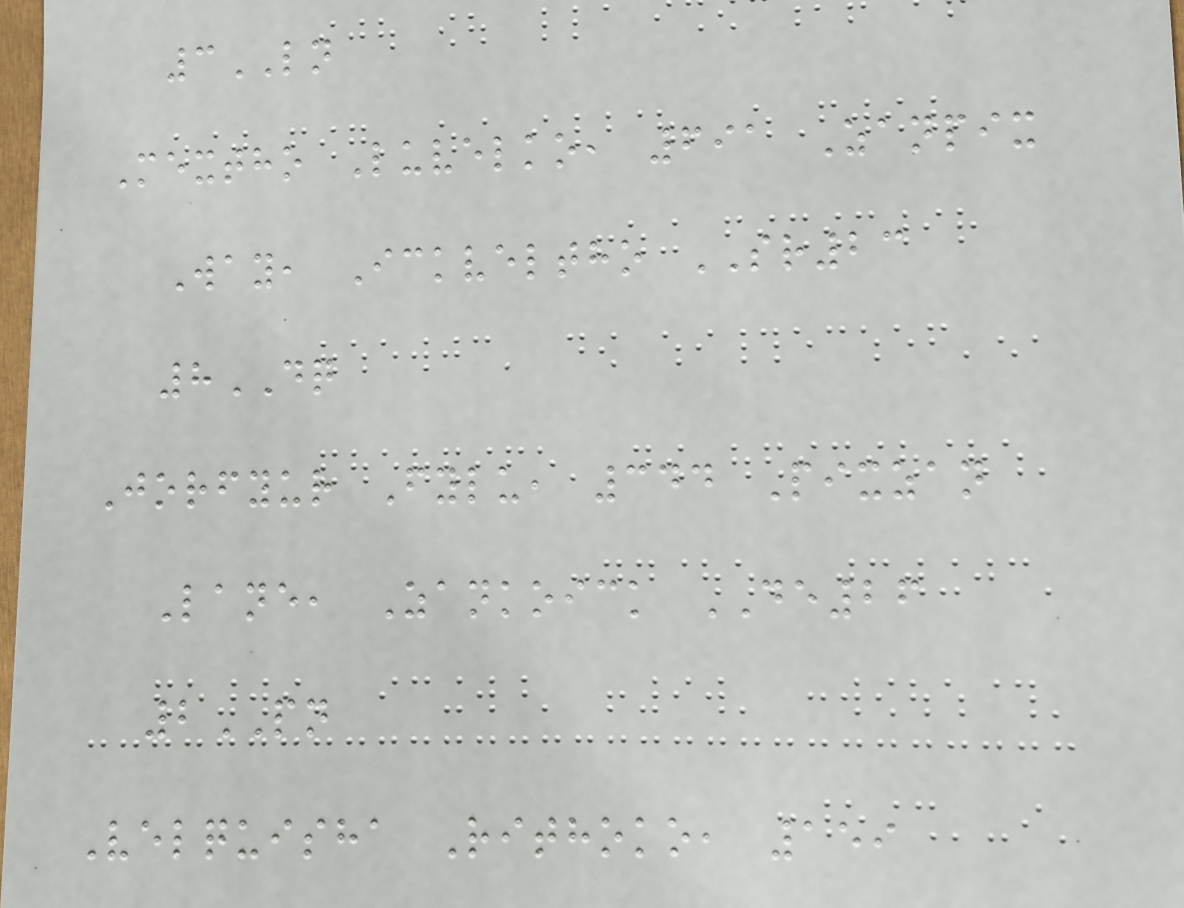3LN
Mextho Luvelko, 691 Zanpix
Way, Ickveltho SR23
8DQ
Jorfyur Fylu, 344 Pixzan
Lane, Zankoick DE26
2PN
Velquisha Rithoko, 159
